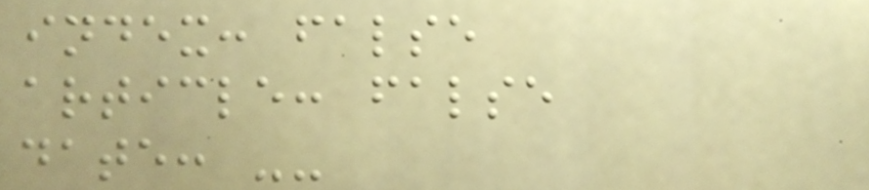index: false
article: false
date: --
